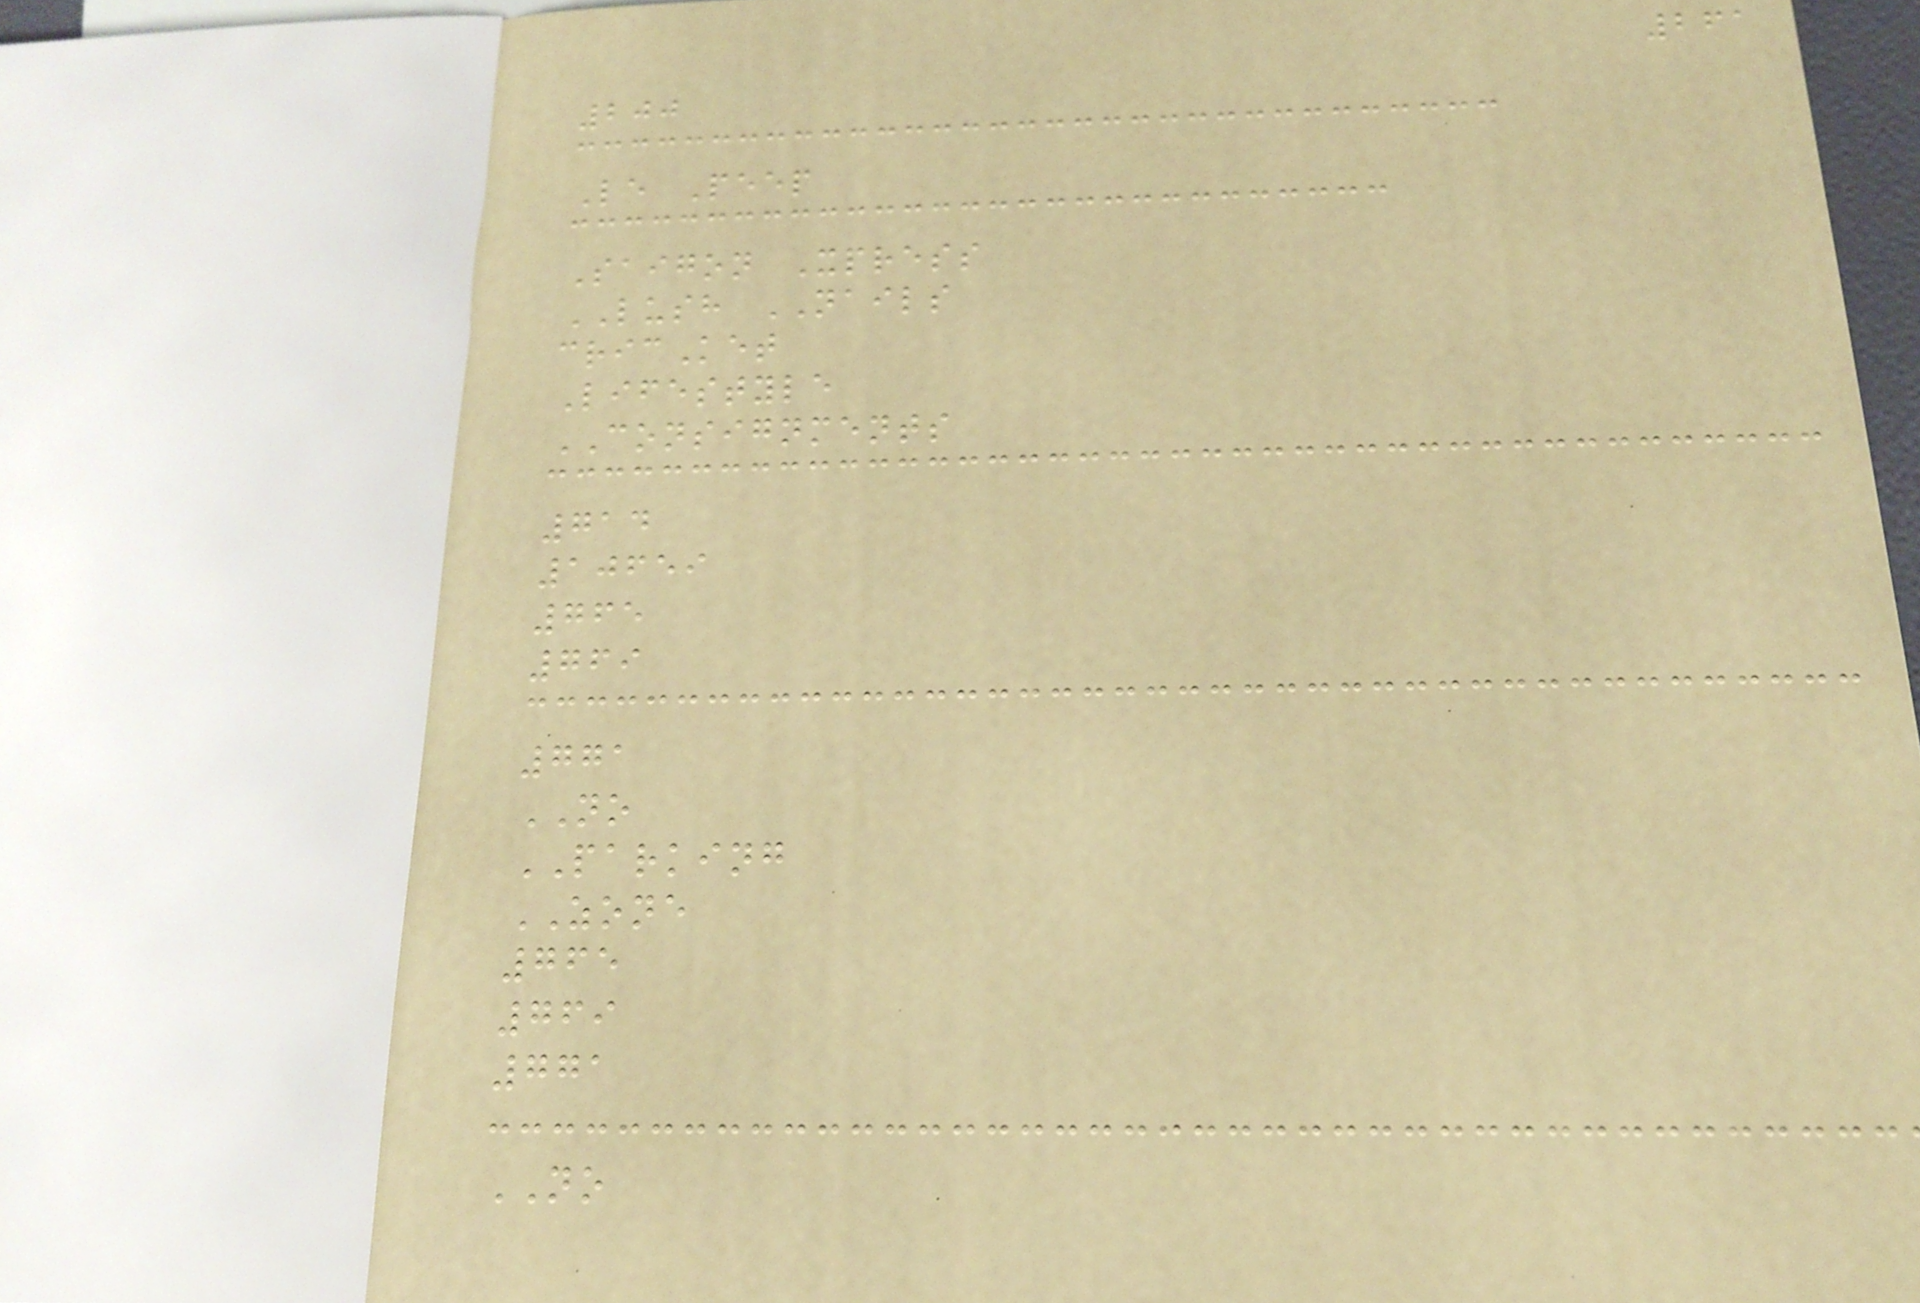261
200
Le Peep
Saigon Xpress
LUSH NAILS
cricKet
Lifestyle
CONSIGNMENTS
714
10659
765
769
771
NO
PARKING
ZONE
765
769
771
NO
